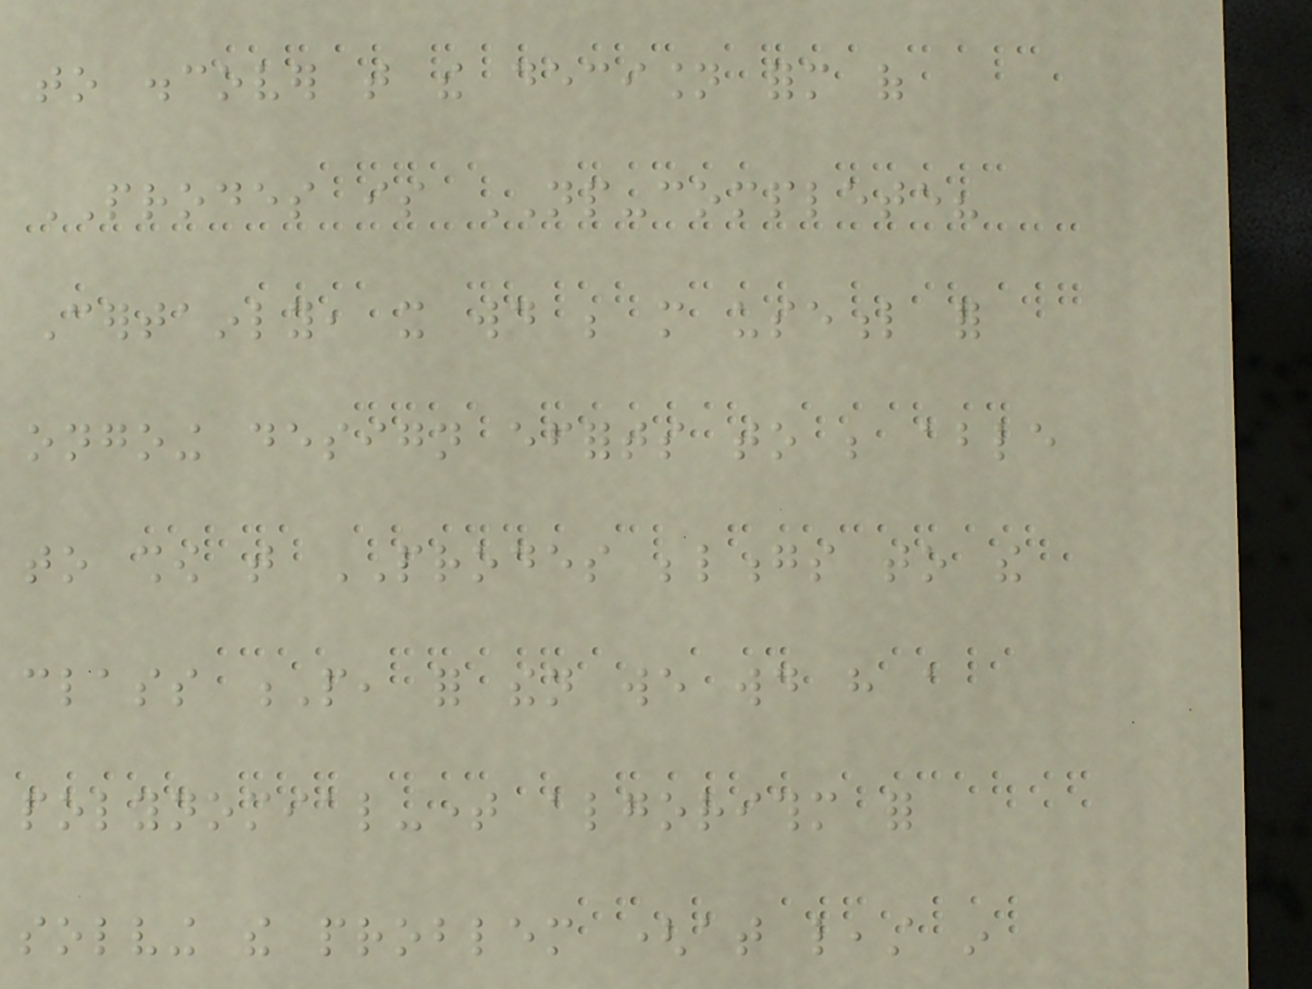to discover that the decision form of
PRODES is NP-complete?
Certainly, it would be more useful for
ongoing design efforts to be able
to show that PRODES belongs to the
class P, for then we would have a
polynomial-time algorithm for
solving the problem (at least in
